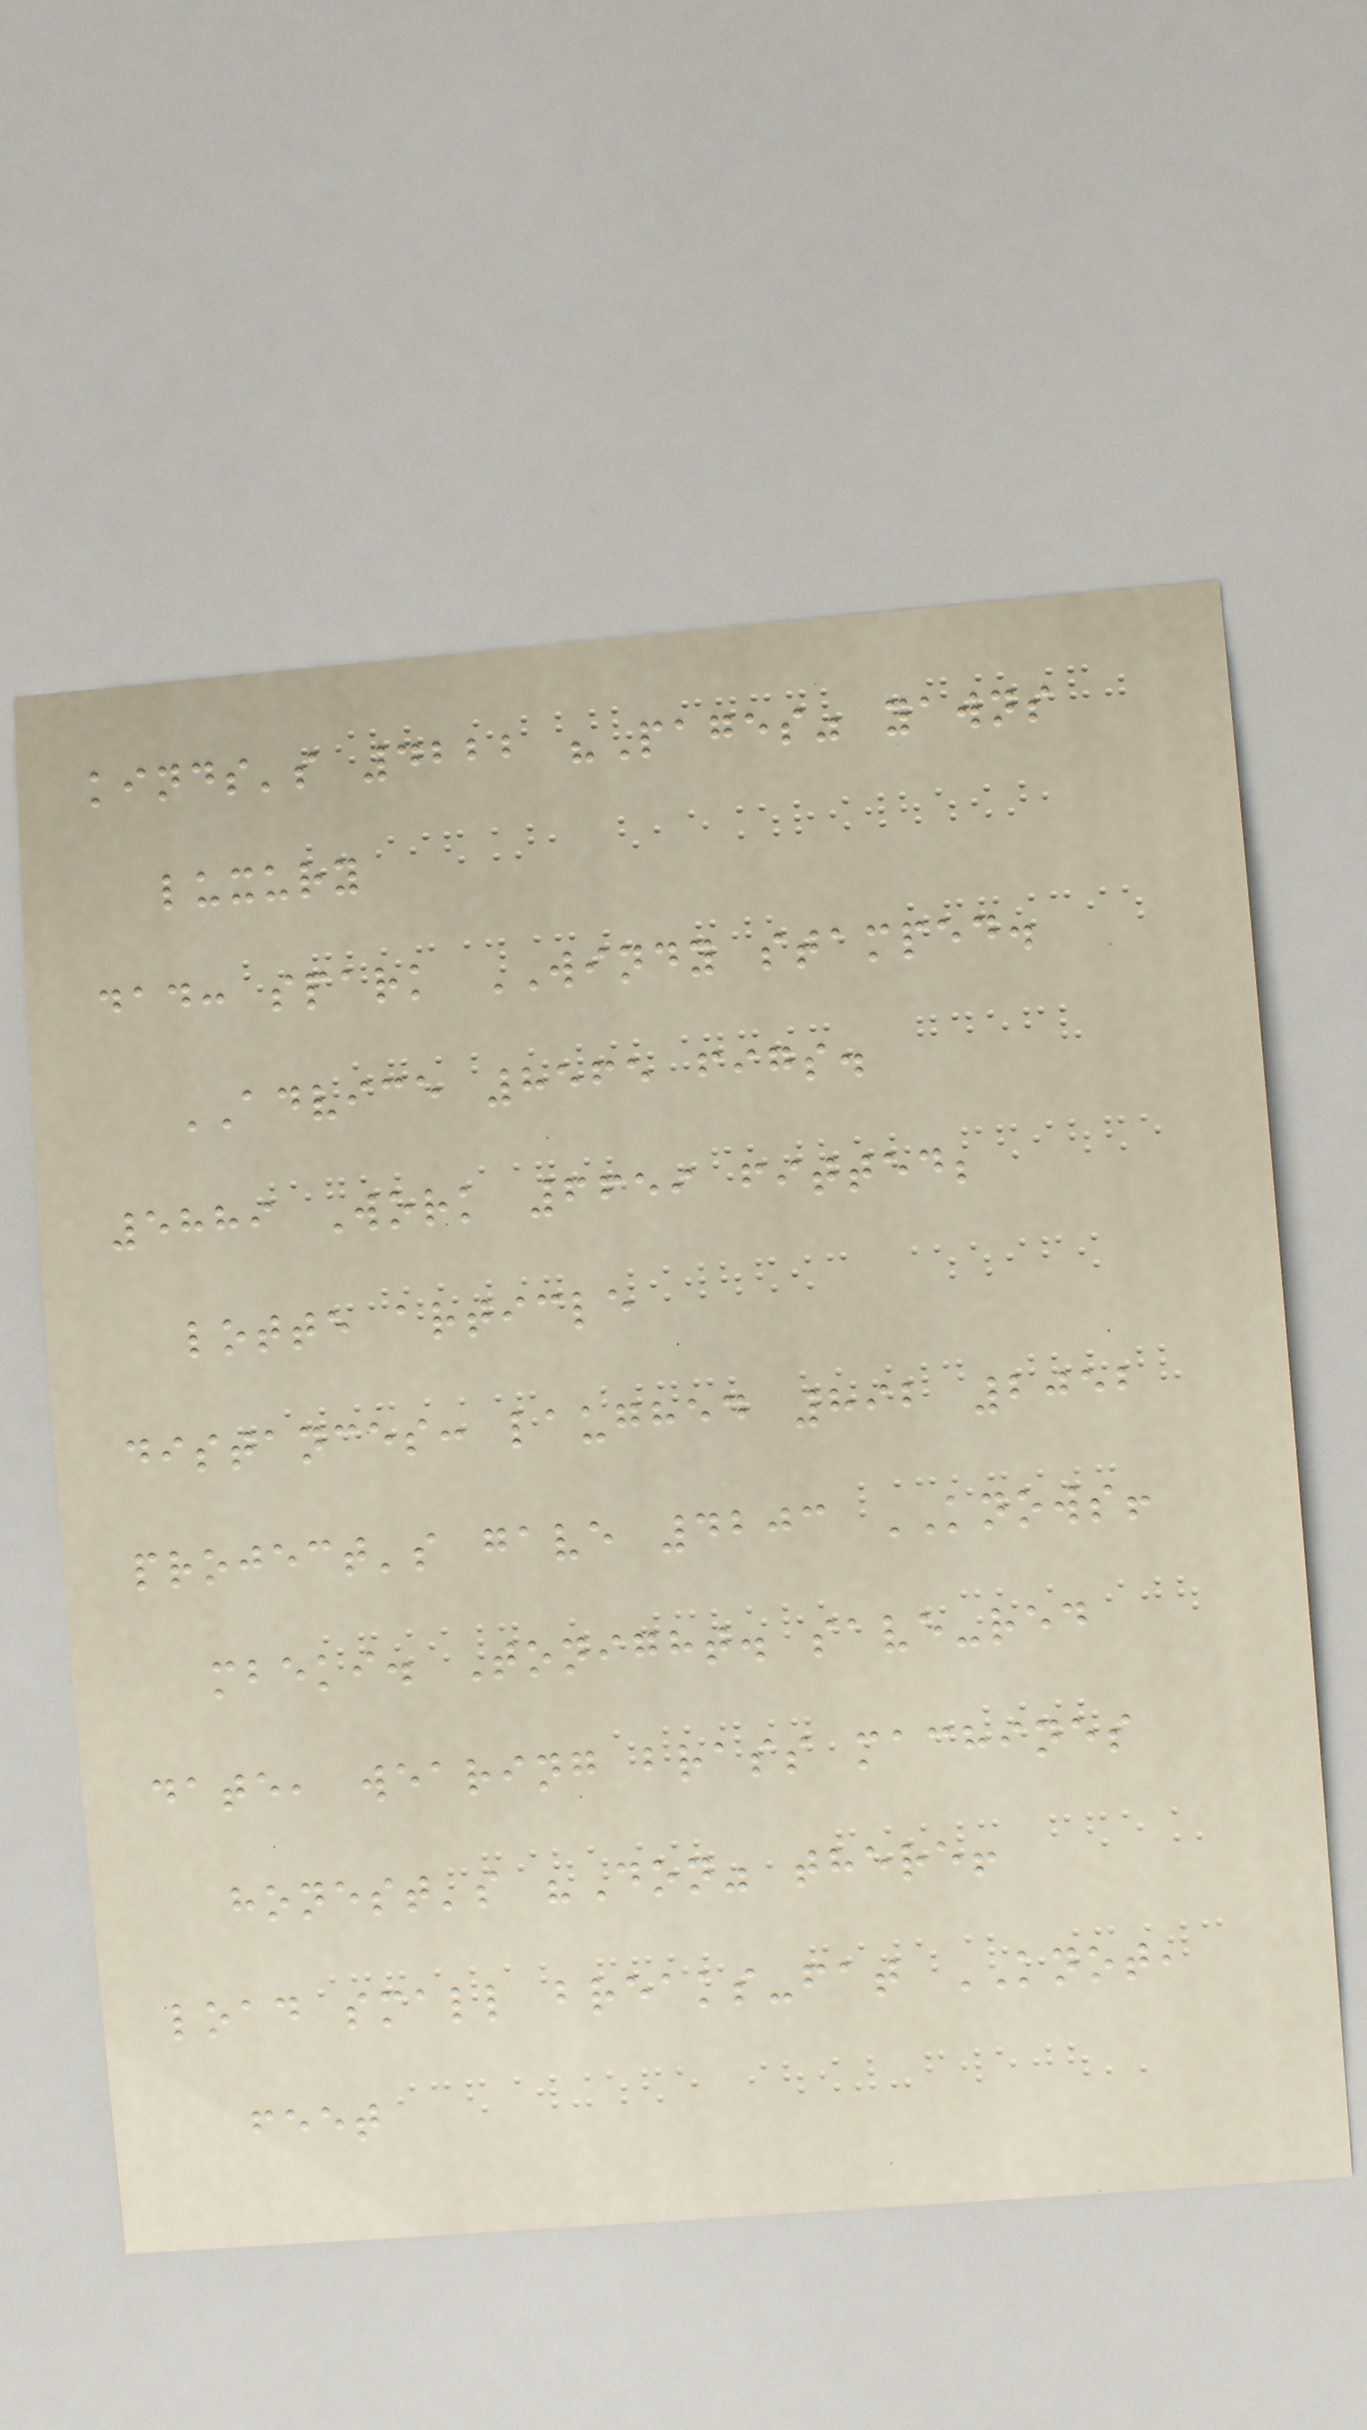kinds's 4222 "Pages" yawns
luxury
dad: spark WINDY stamped.
ADVICE 8565 figs.
5889 Work 6659 fitted;
lotte article
distances: laughed 892 2052
project's gave 4203 KNOWS!
mbeki. Tonight. save-red
date, wearing brass machines
honest's "Don" there!
load small breaks-fat KNOT,
feet
